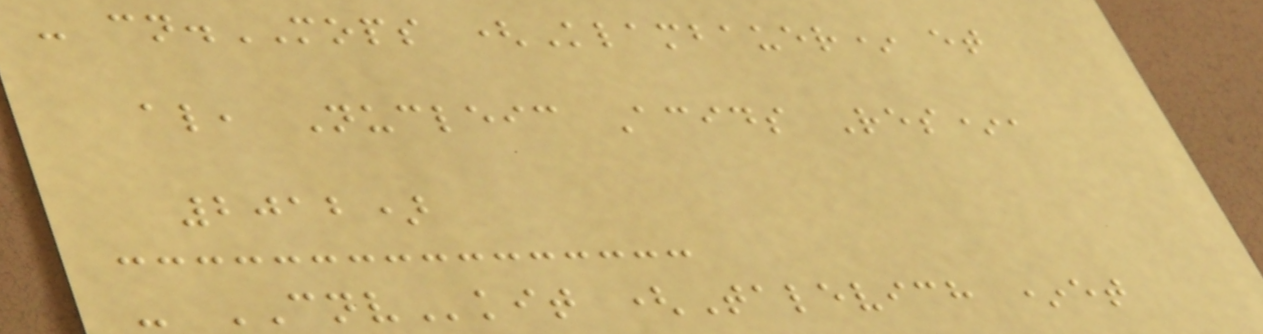- cn.MOPS (Klambauer* et
al, Nucleic Acids Res*,
2012)
- CNVkit (Talevich *et
